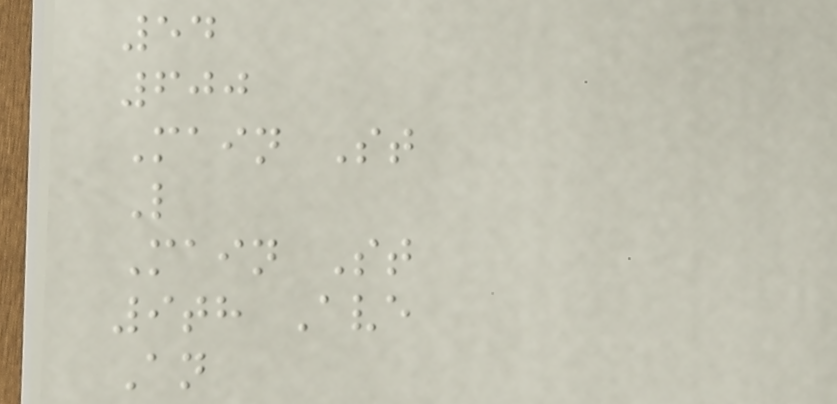54
600
Main St
L
Main St
9th Ave
An
